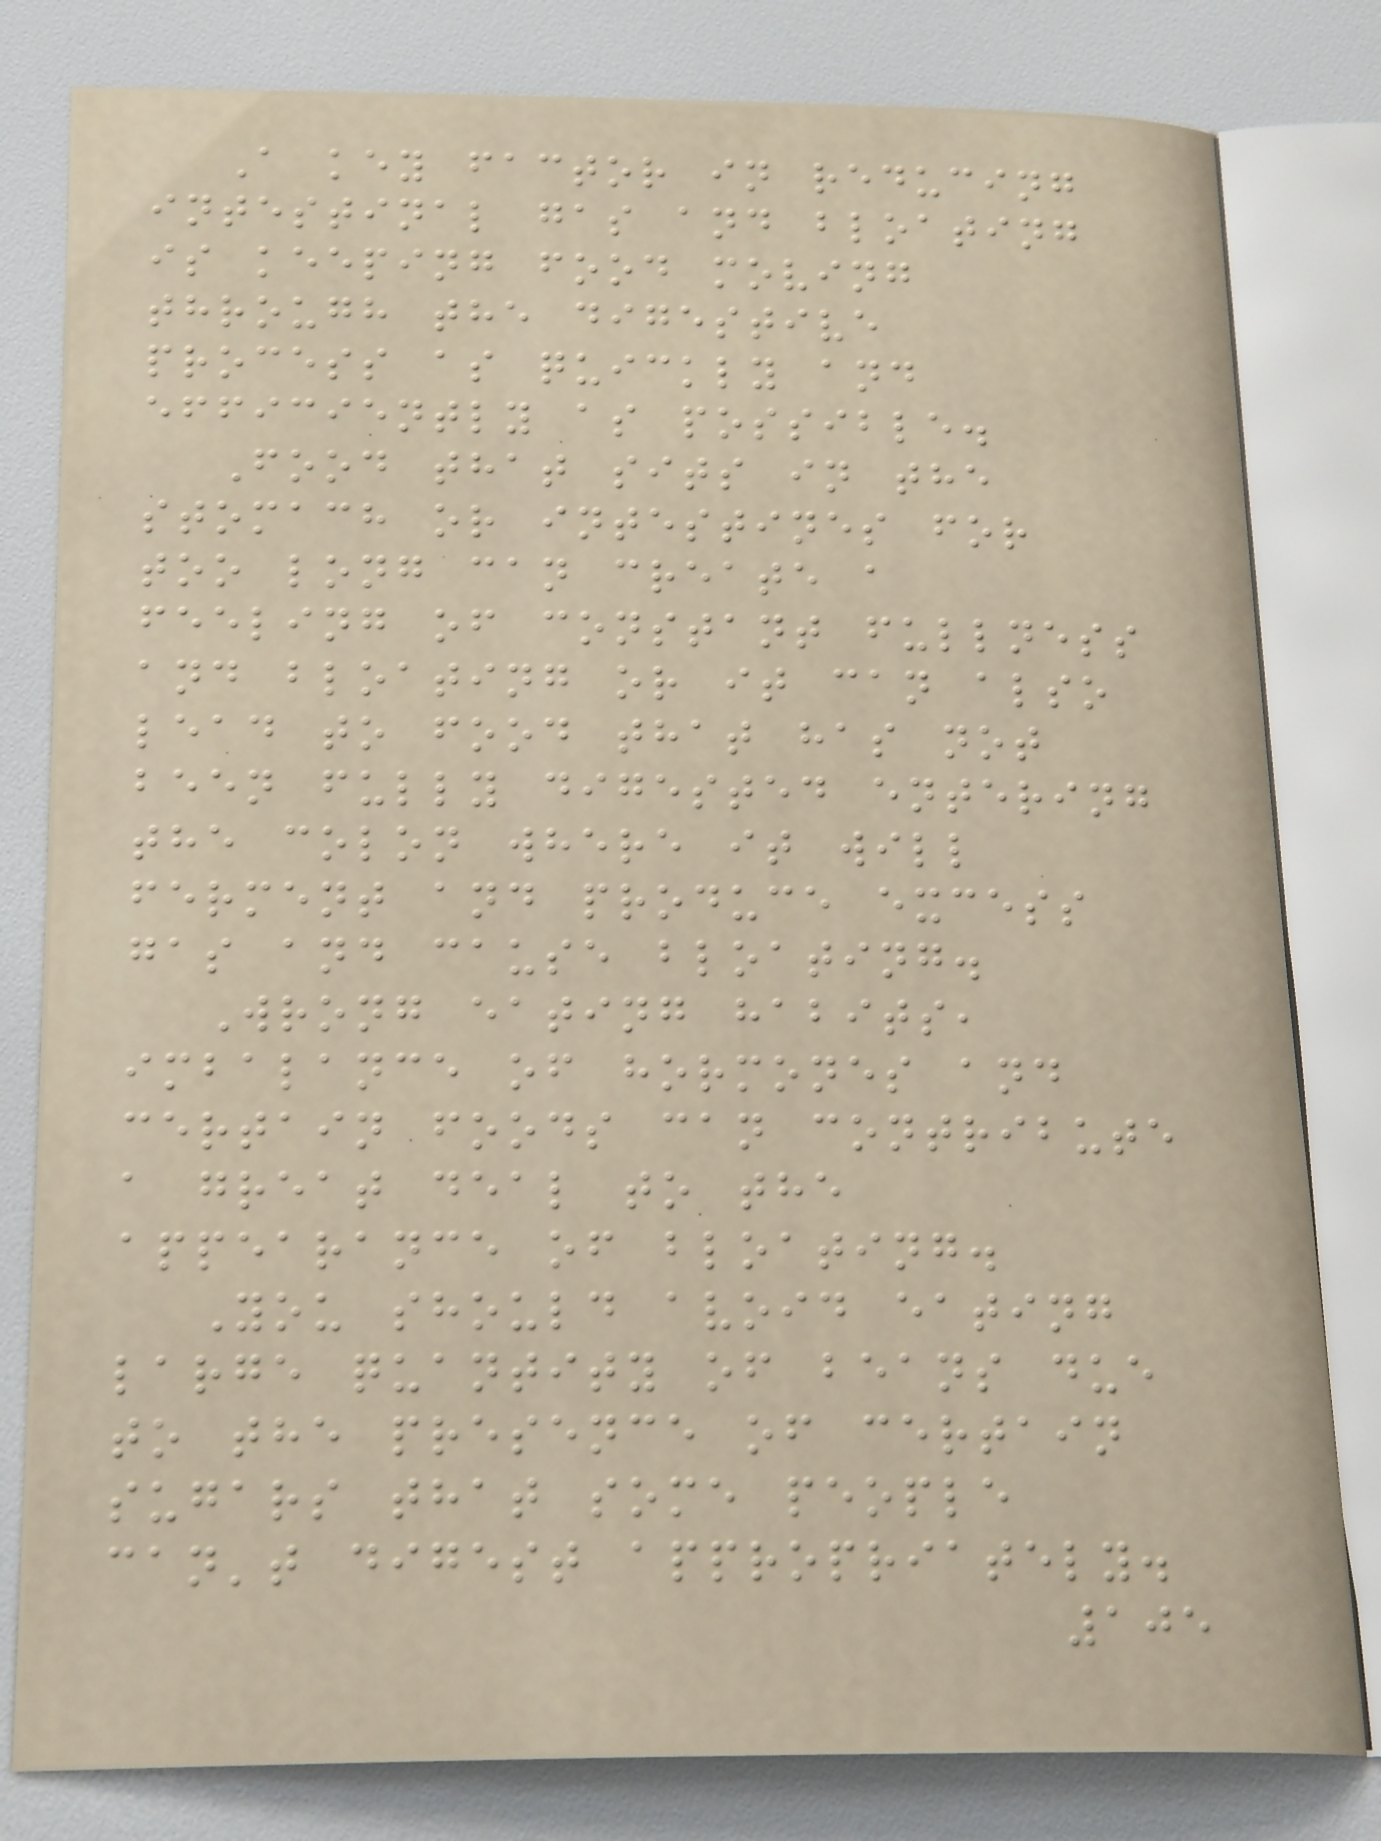A key factor in reducing
intestinal gas and bloating
is keeping food moving
through the digestive
process as quickly and
efficiently as possible.
Food that sits in the
stomach or intestines for
too long can create a
feeling of constant fullness
and bloating or it can also
lead to food that has not
been fully digested entering
the colon where it will
ferment and produce excess
gas and cause bloating.
Wrong eating habits,
imbalance of hormones and
certain foods can contribute
a great deal to the
appearance of bloating.
You should avoid eating
large quantity of beans due
to the presence of certain
sugars that some people
can't digest appropriately.
105
